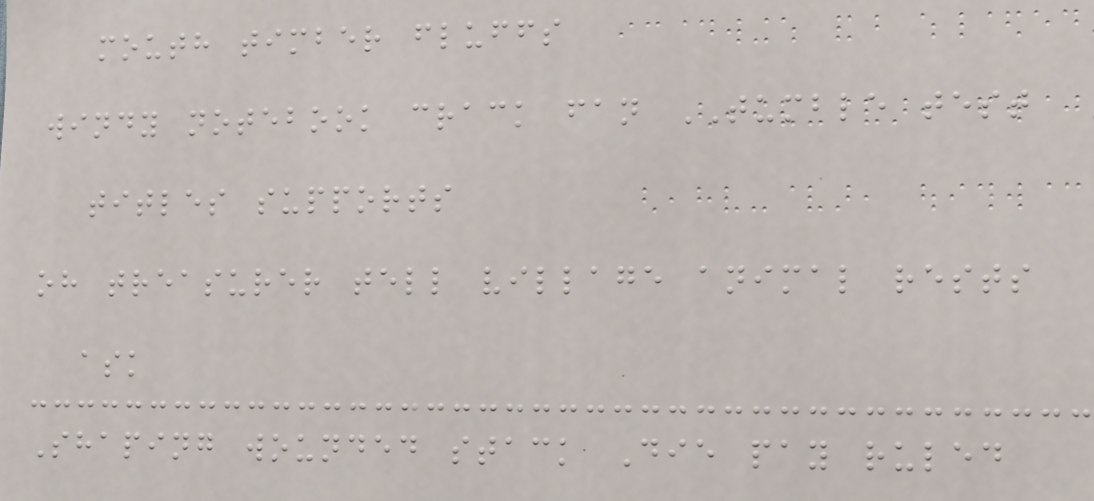mouth timber fluffs
windy notebook crack fan TUMBLE test
titles supports
oh treasurer tell village animal rests
ask
Shaping wounded stack Die pay ruled
